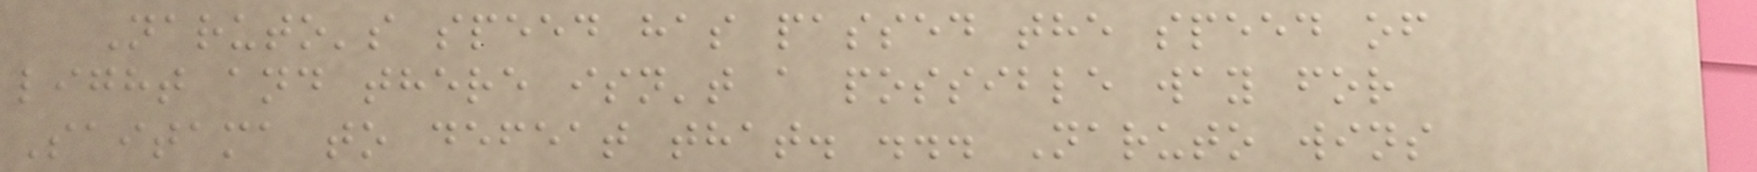Naruto's speed has passed the speed of
light and there isn't a possible way for
Saitama to defeat that. ... Naruto wins
